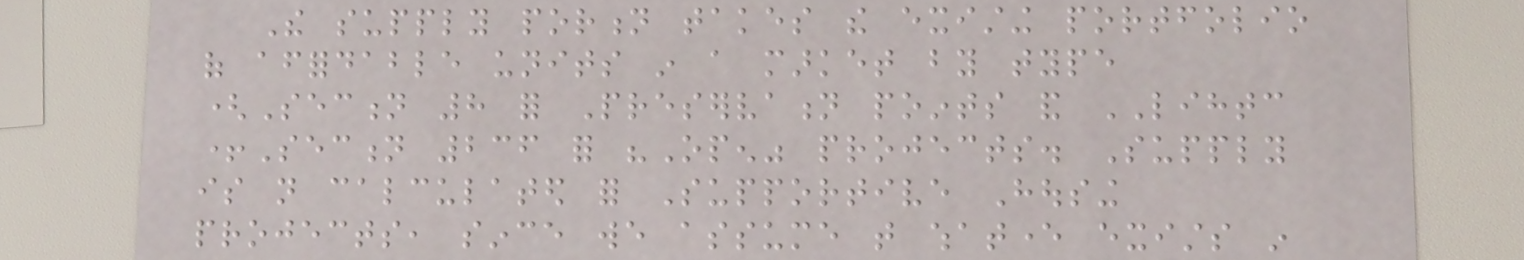The supply portion takes the existing portfolio
of affordable units in a market by type
(Section 8 for Preservation points and LIHTC
+Section 236 for "Open" projects. Supply
is not calculated for Supportive Housing
projects, since we assume that whatever exists in
